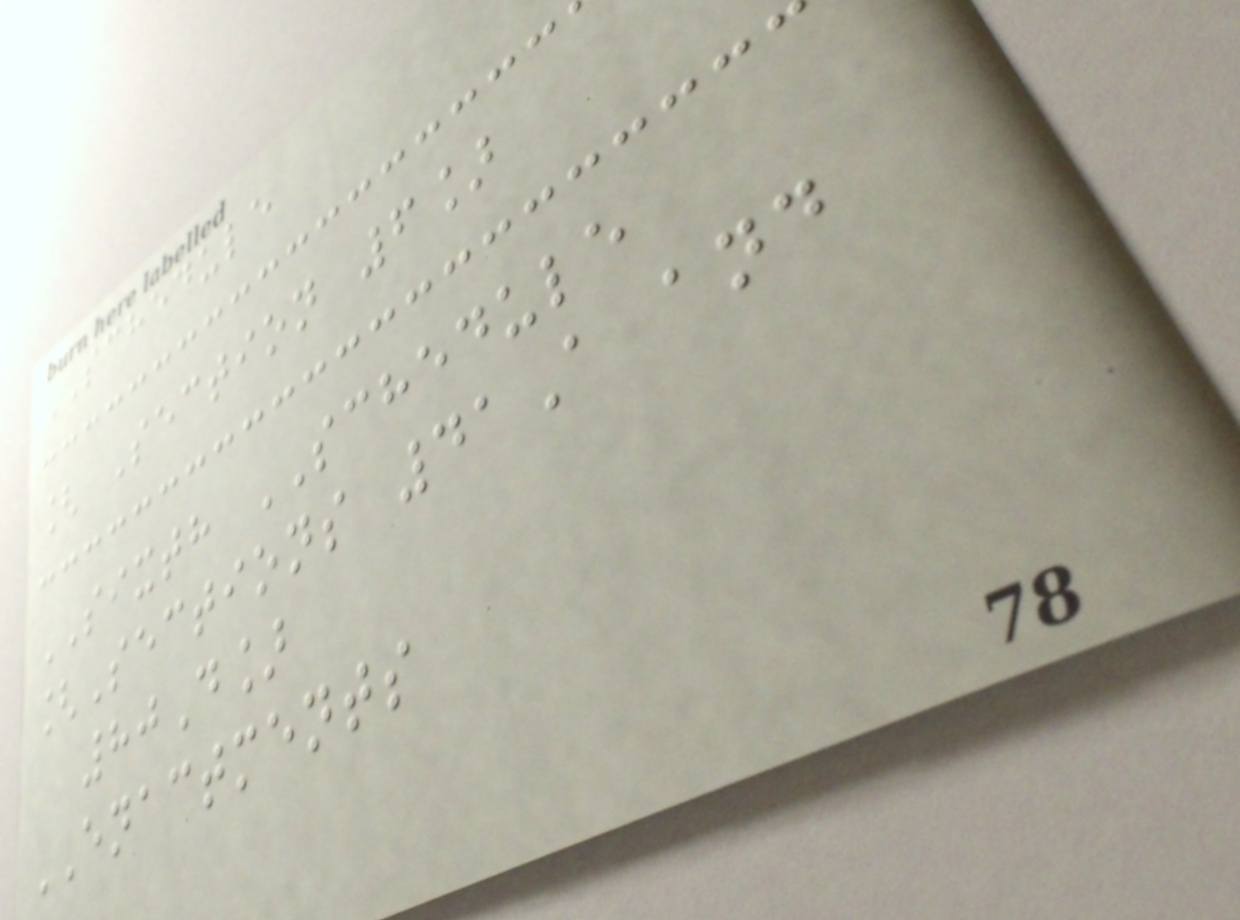SCHEDULE
[ Section 6]
SIXTH SCHEDULE
[Sections 41A and
80D]
ENACTMENTS
